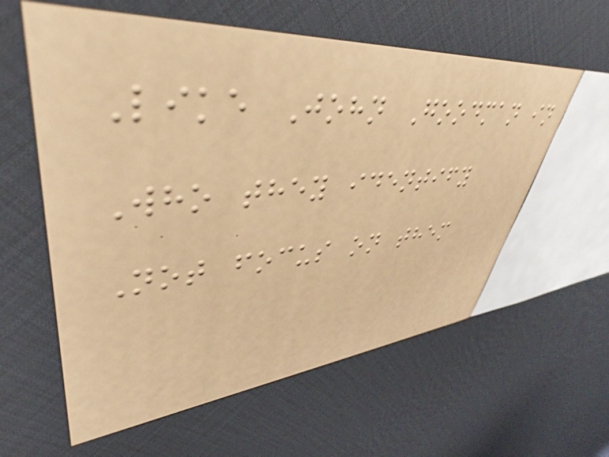Like John Goodman in
Who they identify
Not focus on them
